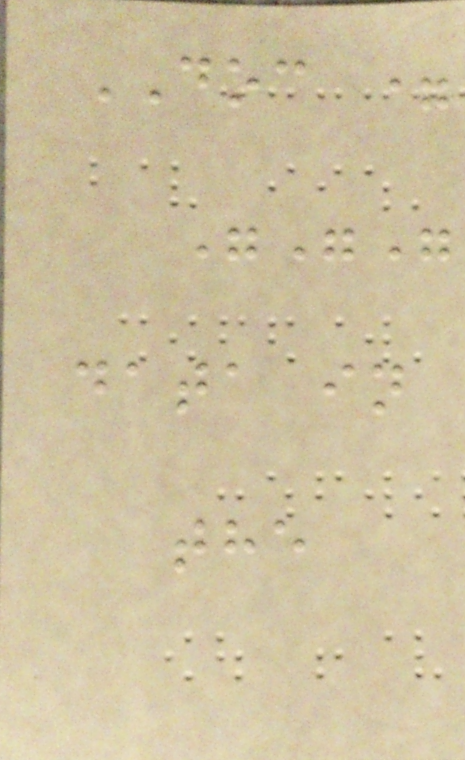DOC =
"""
data in
the
